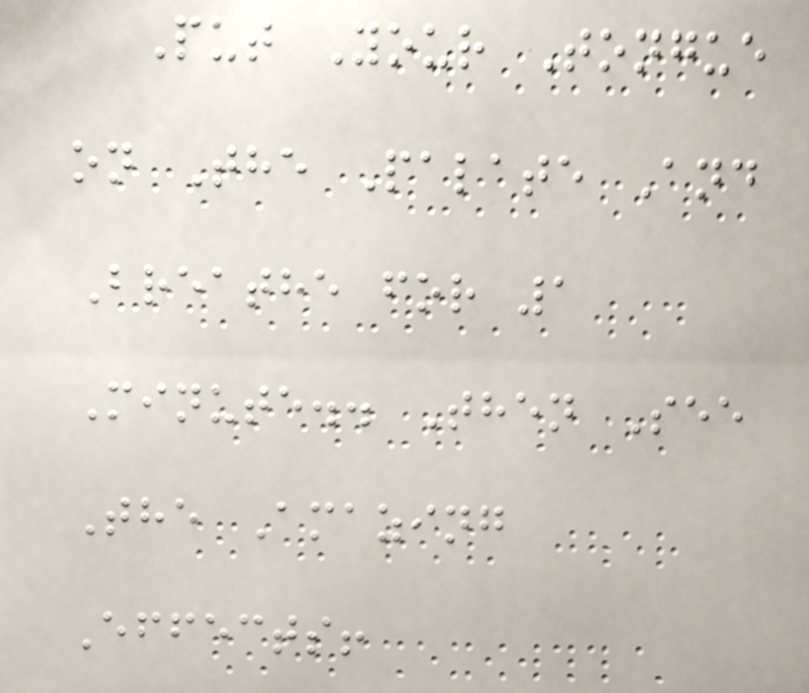Put Your Tongue
on The Palate And
Breathe for 1
Minute.. Then See
The Amazing
Effects!
